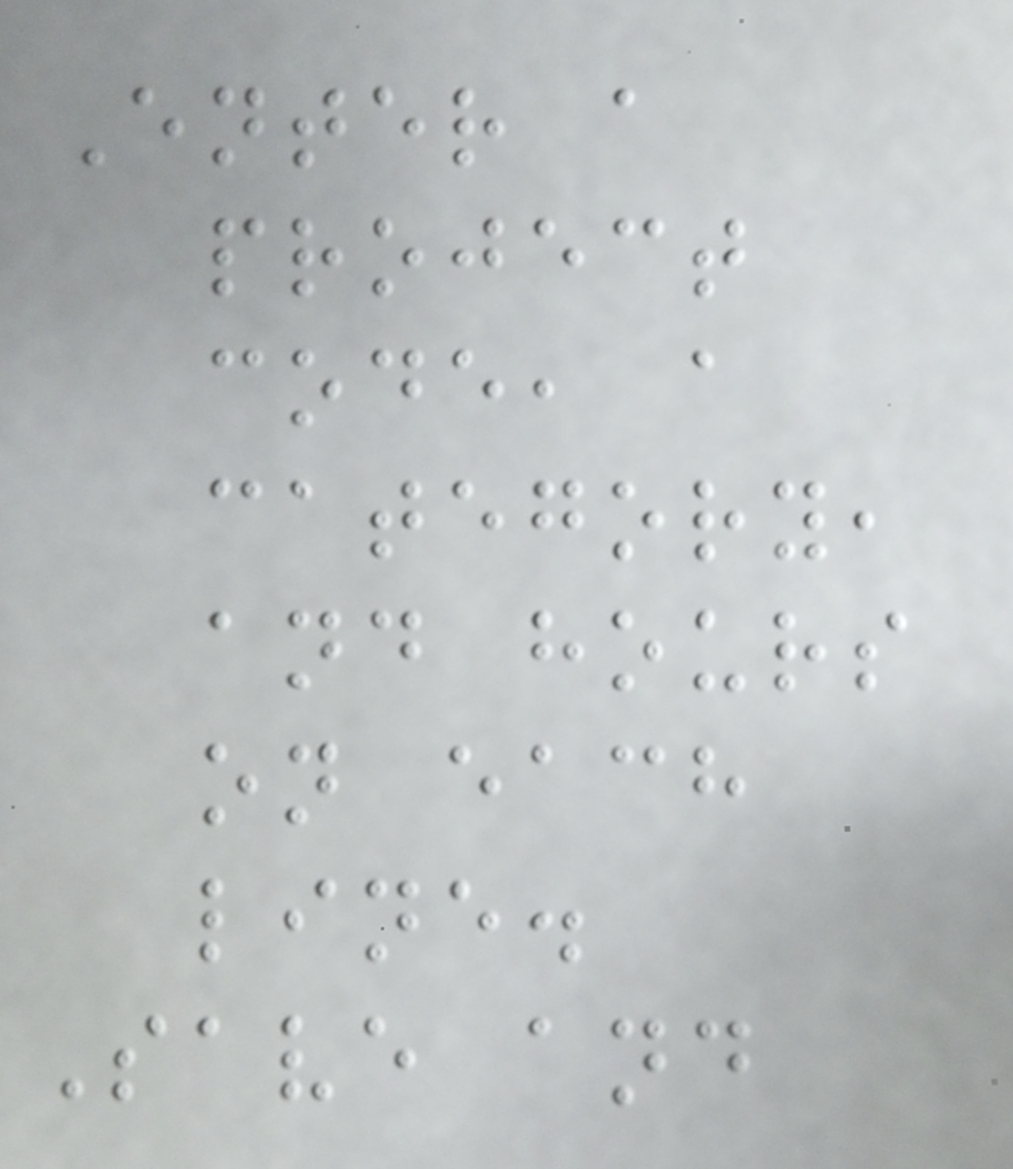Enter a
project
code, a
category,
and hours
on each
line.
Save and
